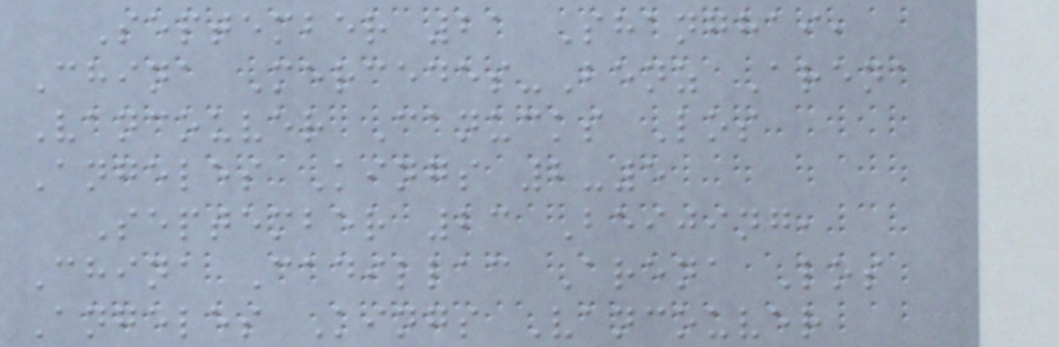September 21 Shanghai,
China Mercedes-Benz Arena
Vancouver Canucks Los
Angeles Kings 2-5
September 23 Beijing,
China Cadillac Arena Los
Angeles Kings Vancouver
